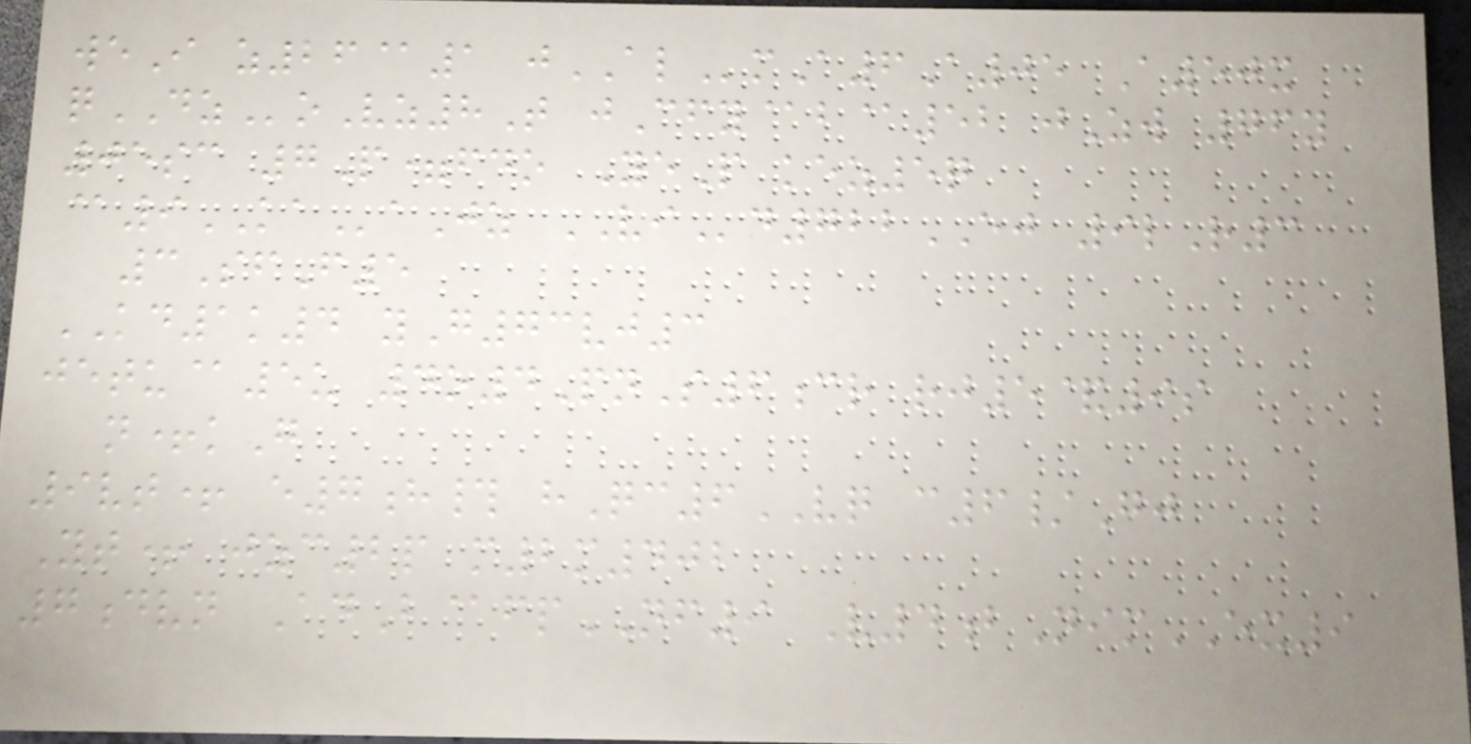weI z26@1 jALmA6A05 A50x
qDZoVz8T jCfy@b@52 jZw 76y
05sc 7P=fdo YeP kez5q
@9KAaJz VId722EJ 9lR3
3SfF5
KD1k4 yG73vj3
jetu@5u 4o4PnS6cr rj5&9s
n+kG
9vt+ e7h# hQc6VQ c6/Gj
Yt+ jzc2p m2m402
7dvn AdB@fpNF9 V4bNimEX9
